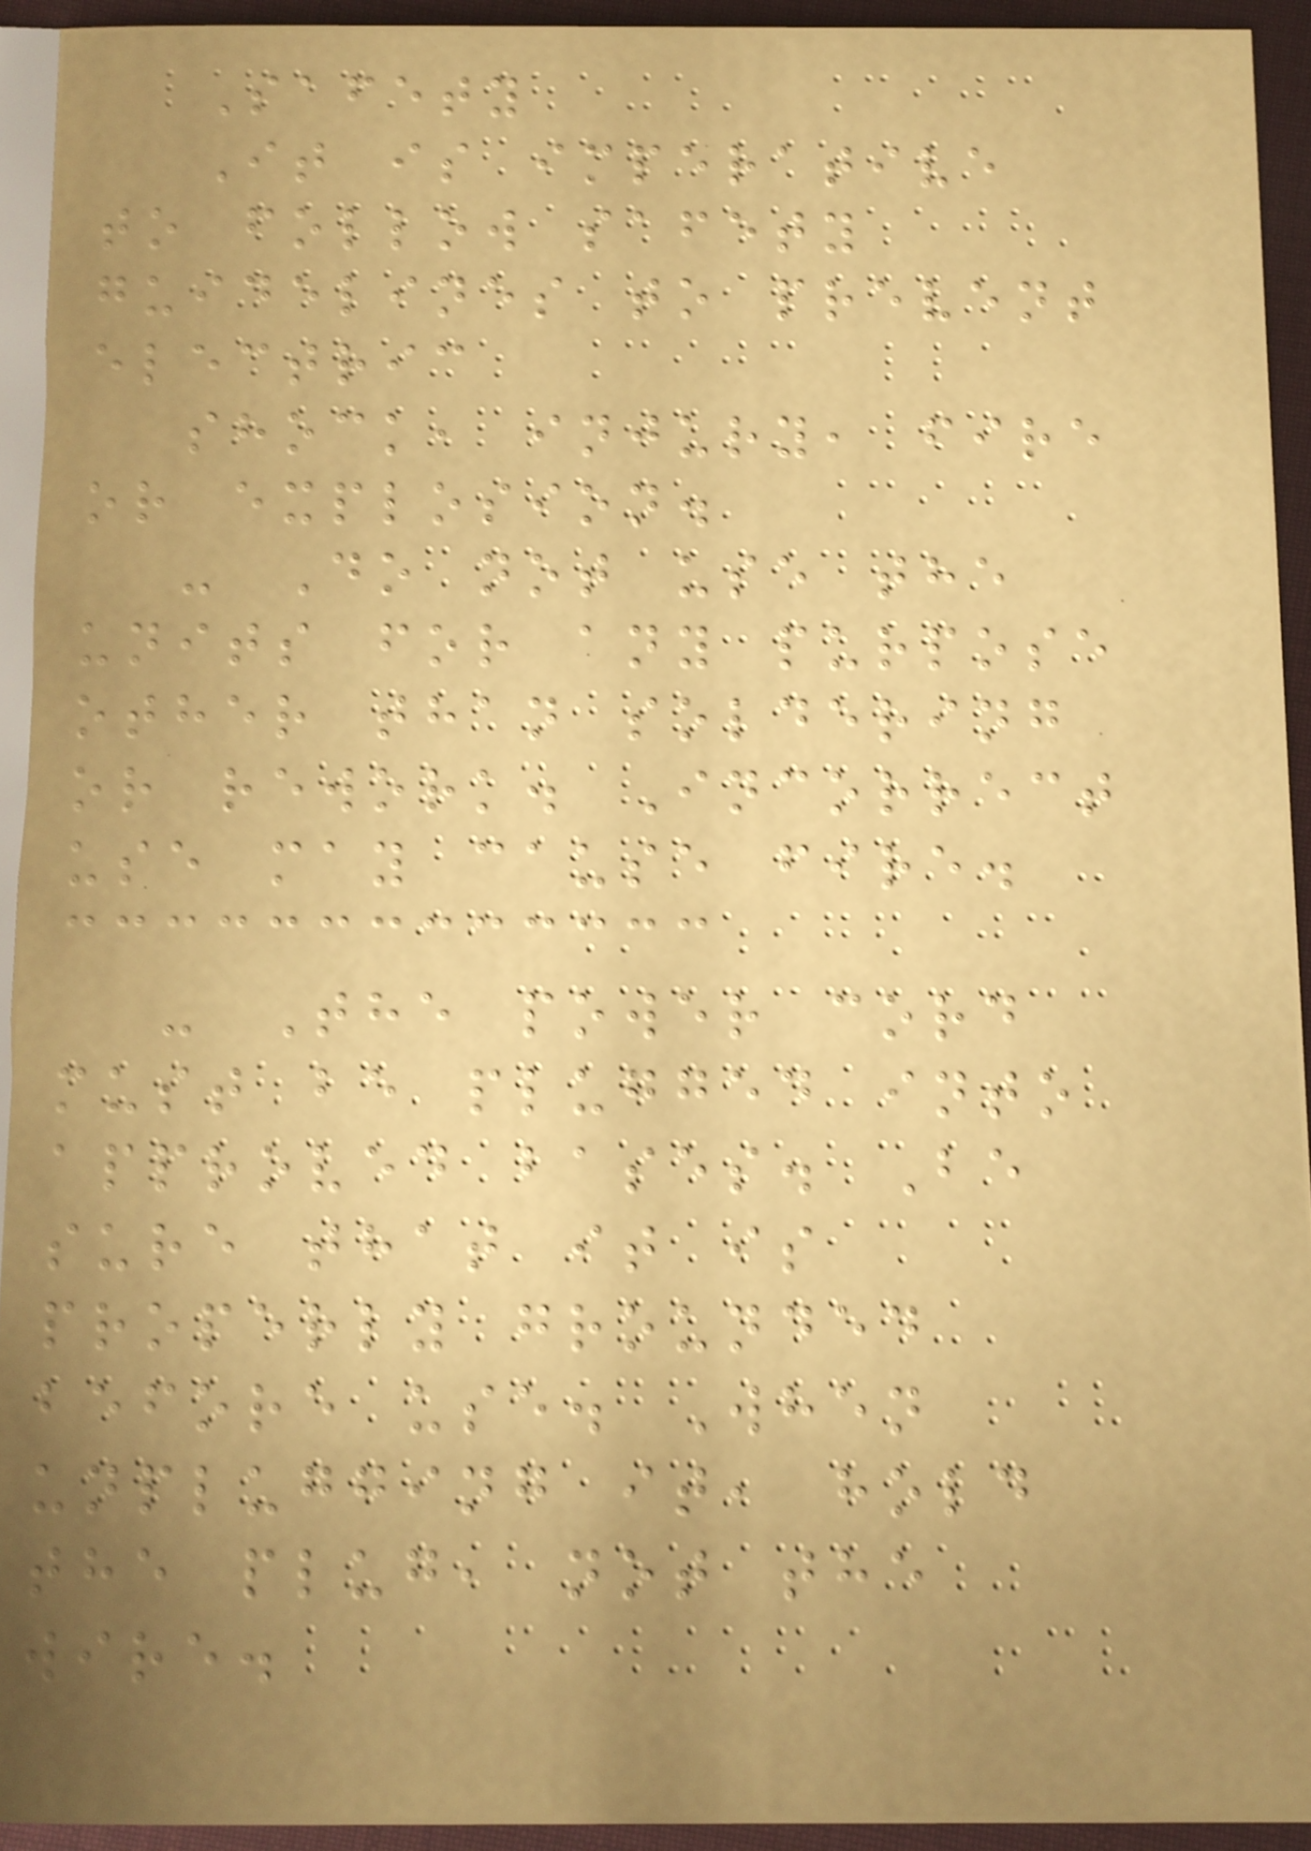Safety
It is imperative
to follow safety
guidelines to prevent
electric
shock, injury, fire
or explosion.
- Do not use the
units for any purpose
other than soldering
or rework. Incorrect
use may cause fire.
- The power cord
must be plugged into
approved bases. Be
sure that it is
properly grounded
before use. When
unplugging it, hold
the plug, not the
wire.
